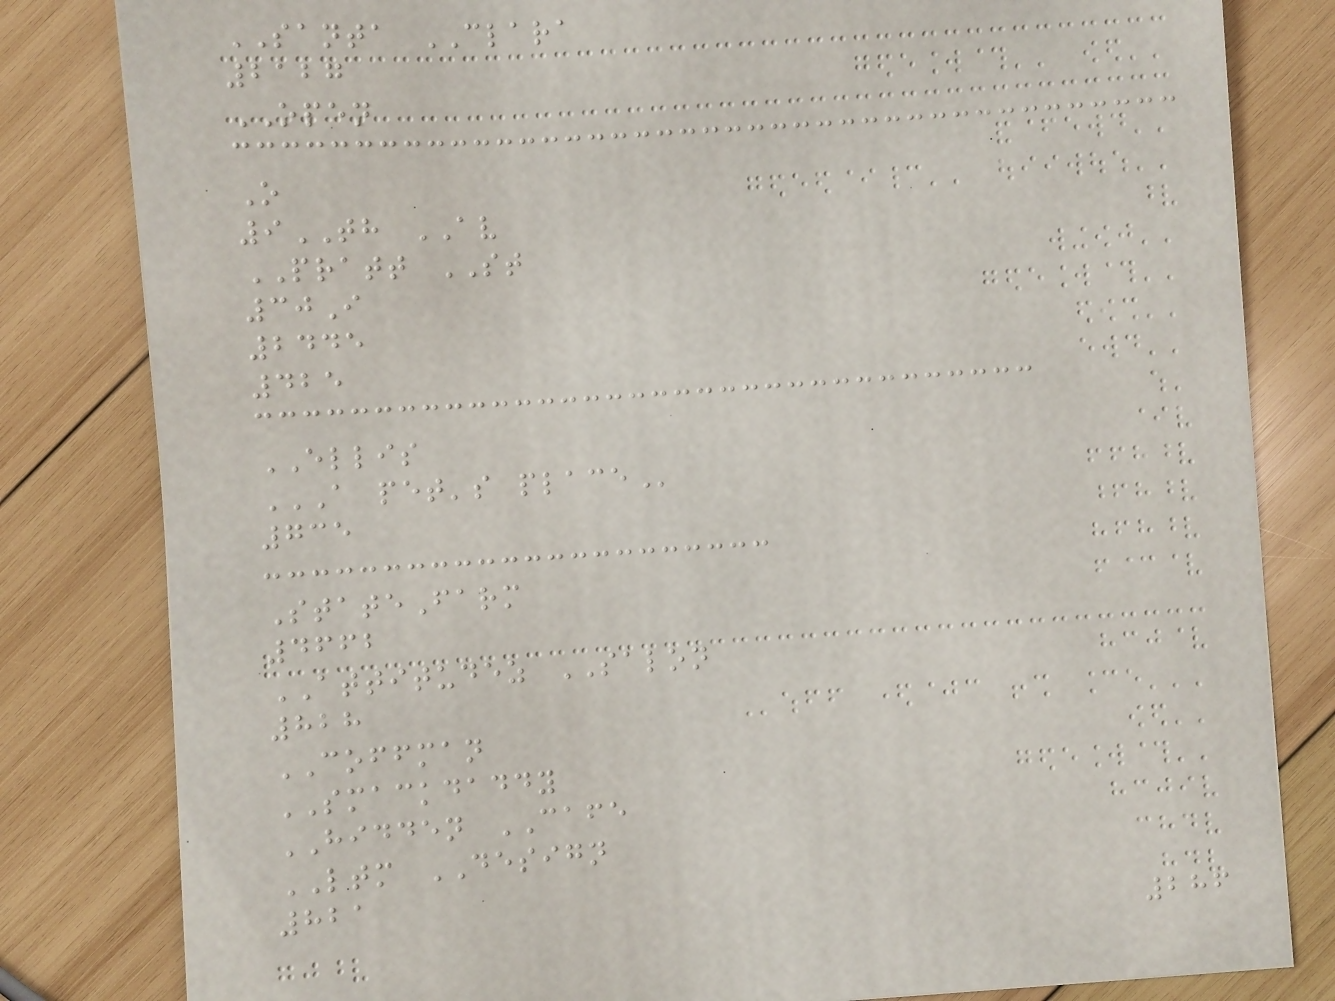SANTA CLARA
2127
OPEN
O
9TH AV
PRATT ST
30I
2445
425
ELLIS
A PET'S PLACE
735
StateFarm
4662
ATTITUDEZ SALON
828
COFFMAN
SMACKDADDY
HIDDEN CAFE
LTM DESIGN
821
286
